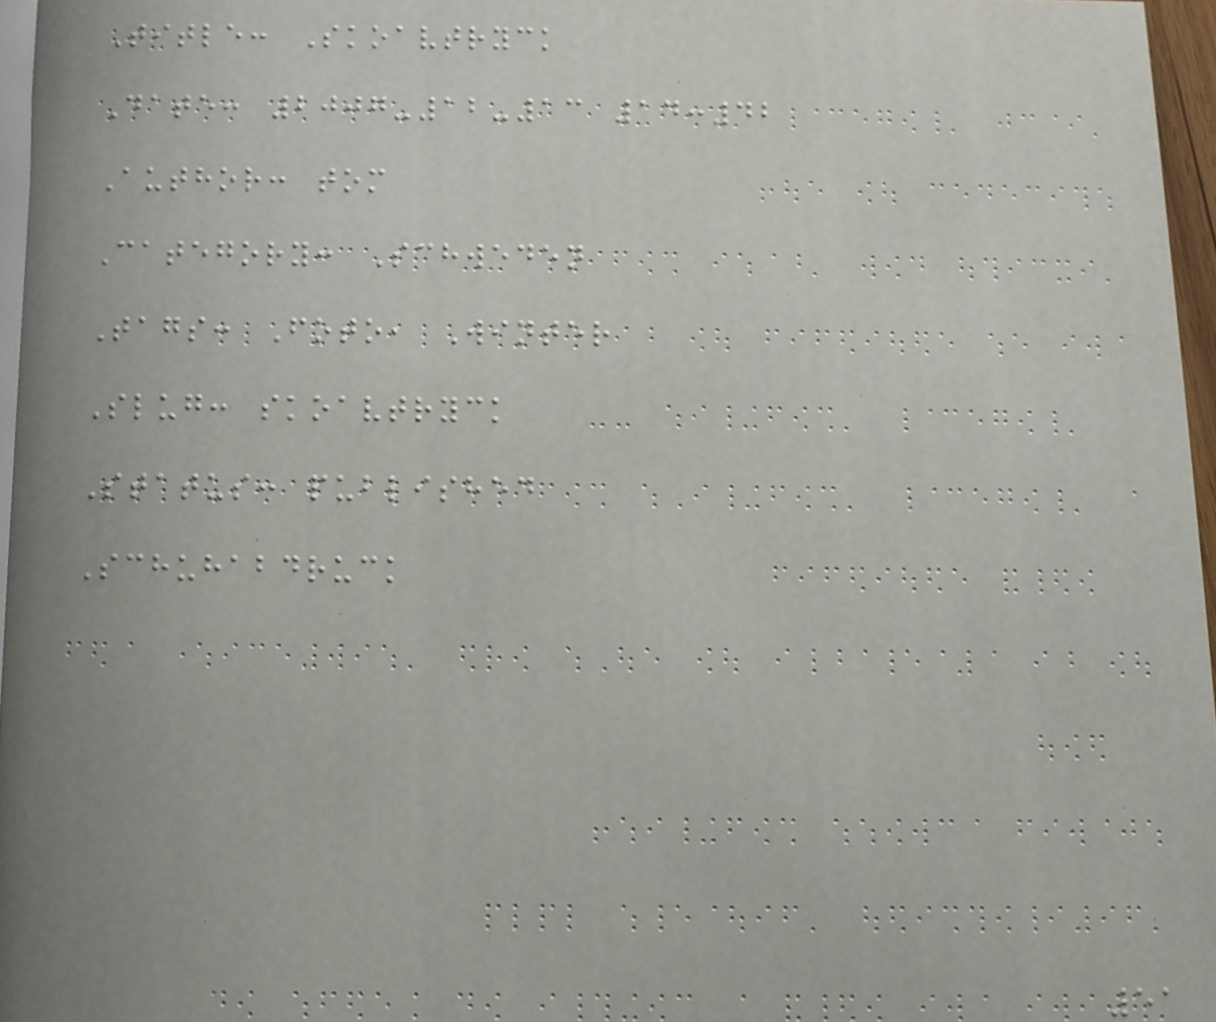Title: Skoavtryck
Date: 2007-12-13 14:42
Author: tom
Category: Schweden
Tags: Foto, Winter
Slug: skoavtryck
Status: published
Schuhabdruck
51
